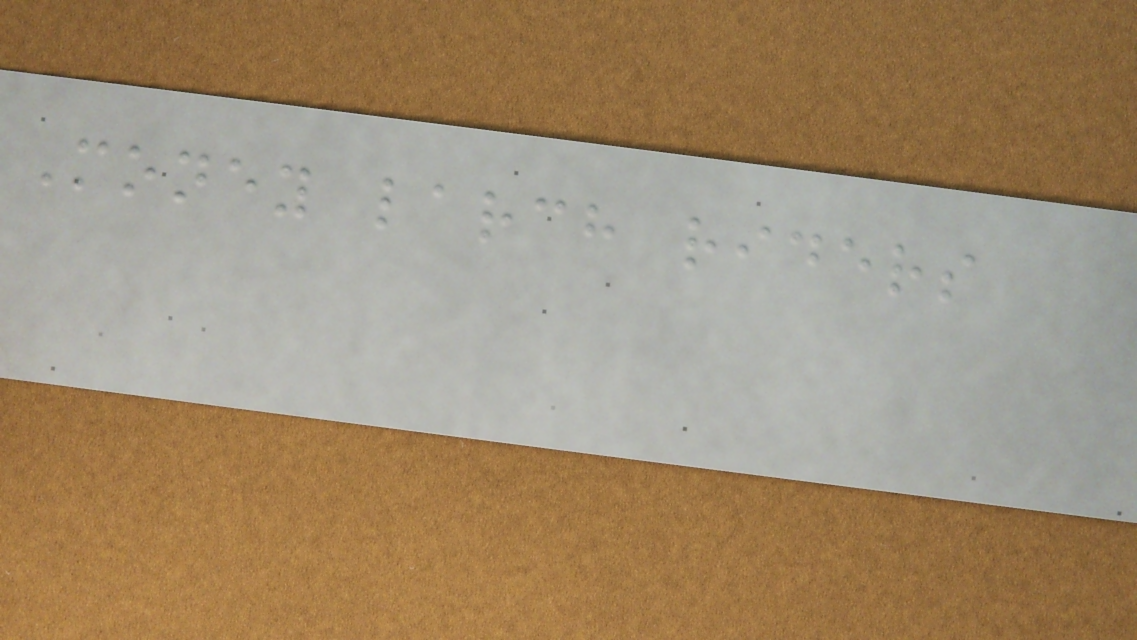Money larch riders
